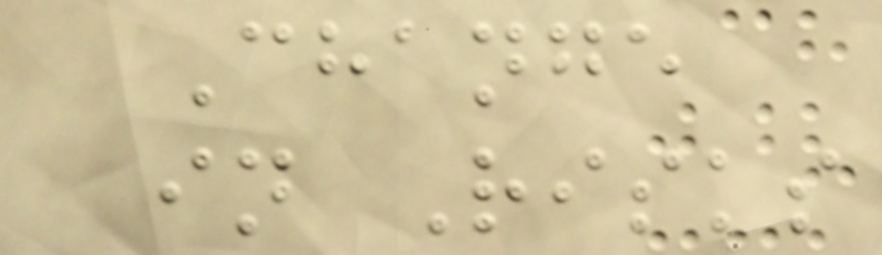Change
in Risks
